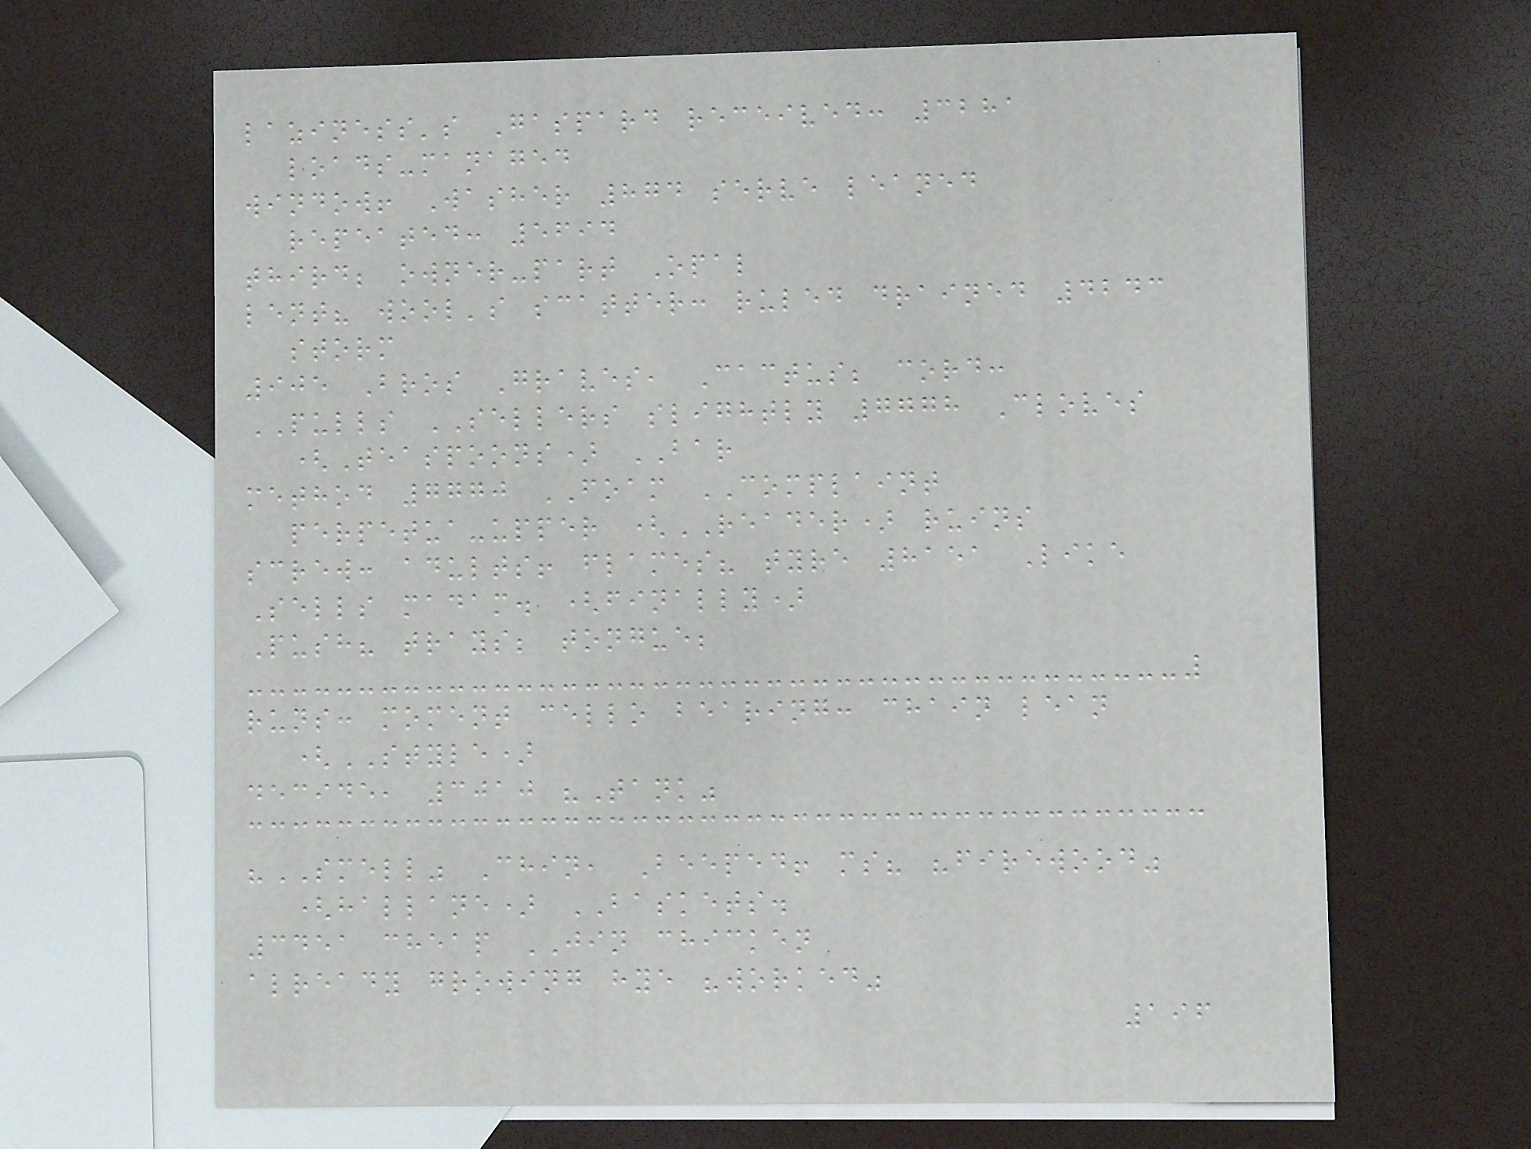laziness's Gaspard received: 3281
loads-managed
window! Washer 874 serve leaned
repeated: 5694
third; owner-part Opal
lent? wool's scatter: ruled drained 4243
storm
905 Bros Graves, Cactus; cord:
PULLS SELLERS slightly 7778 Cloves
(Teaspoons) BAR
method 7770 FOAM COMPLAINT
perpetua-upper (READER) ruins
screw: adults! flames? tyre 8151 Like
Sells madam. (finally)
Push? trays; tongue;
runs: moment cello bearing: chain lean
(STYLE)
decide, 3010 "Tank"
"SMELL" Chin, Beeped! ms? "firewood"
(hallane) BASKETS.
3451 cheap JIN chicken
already growing hye "worked"
196
